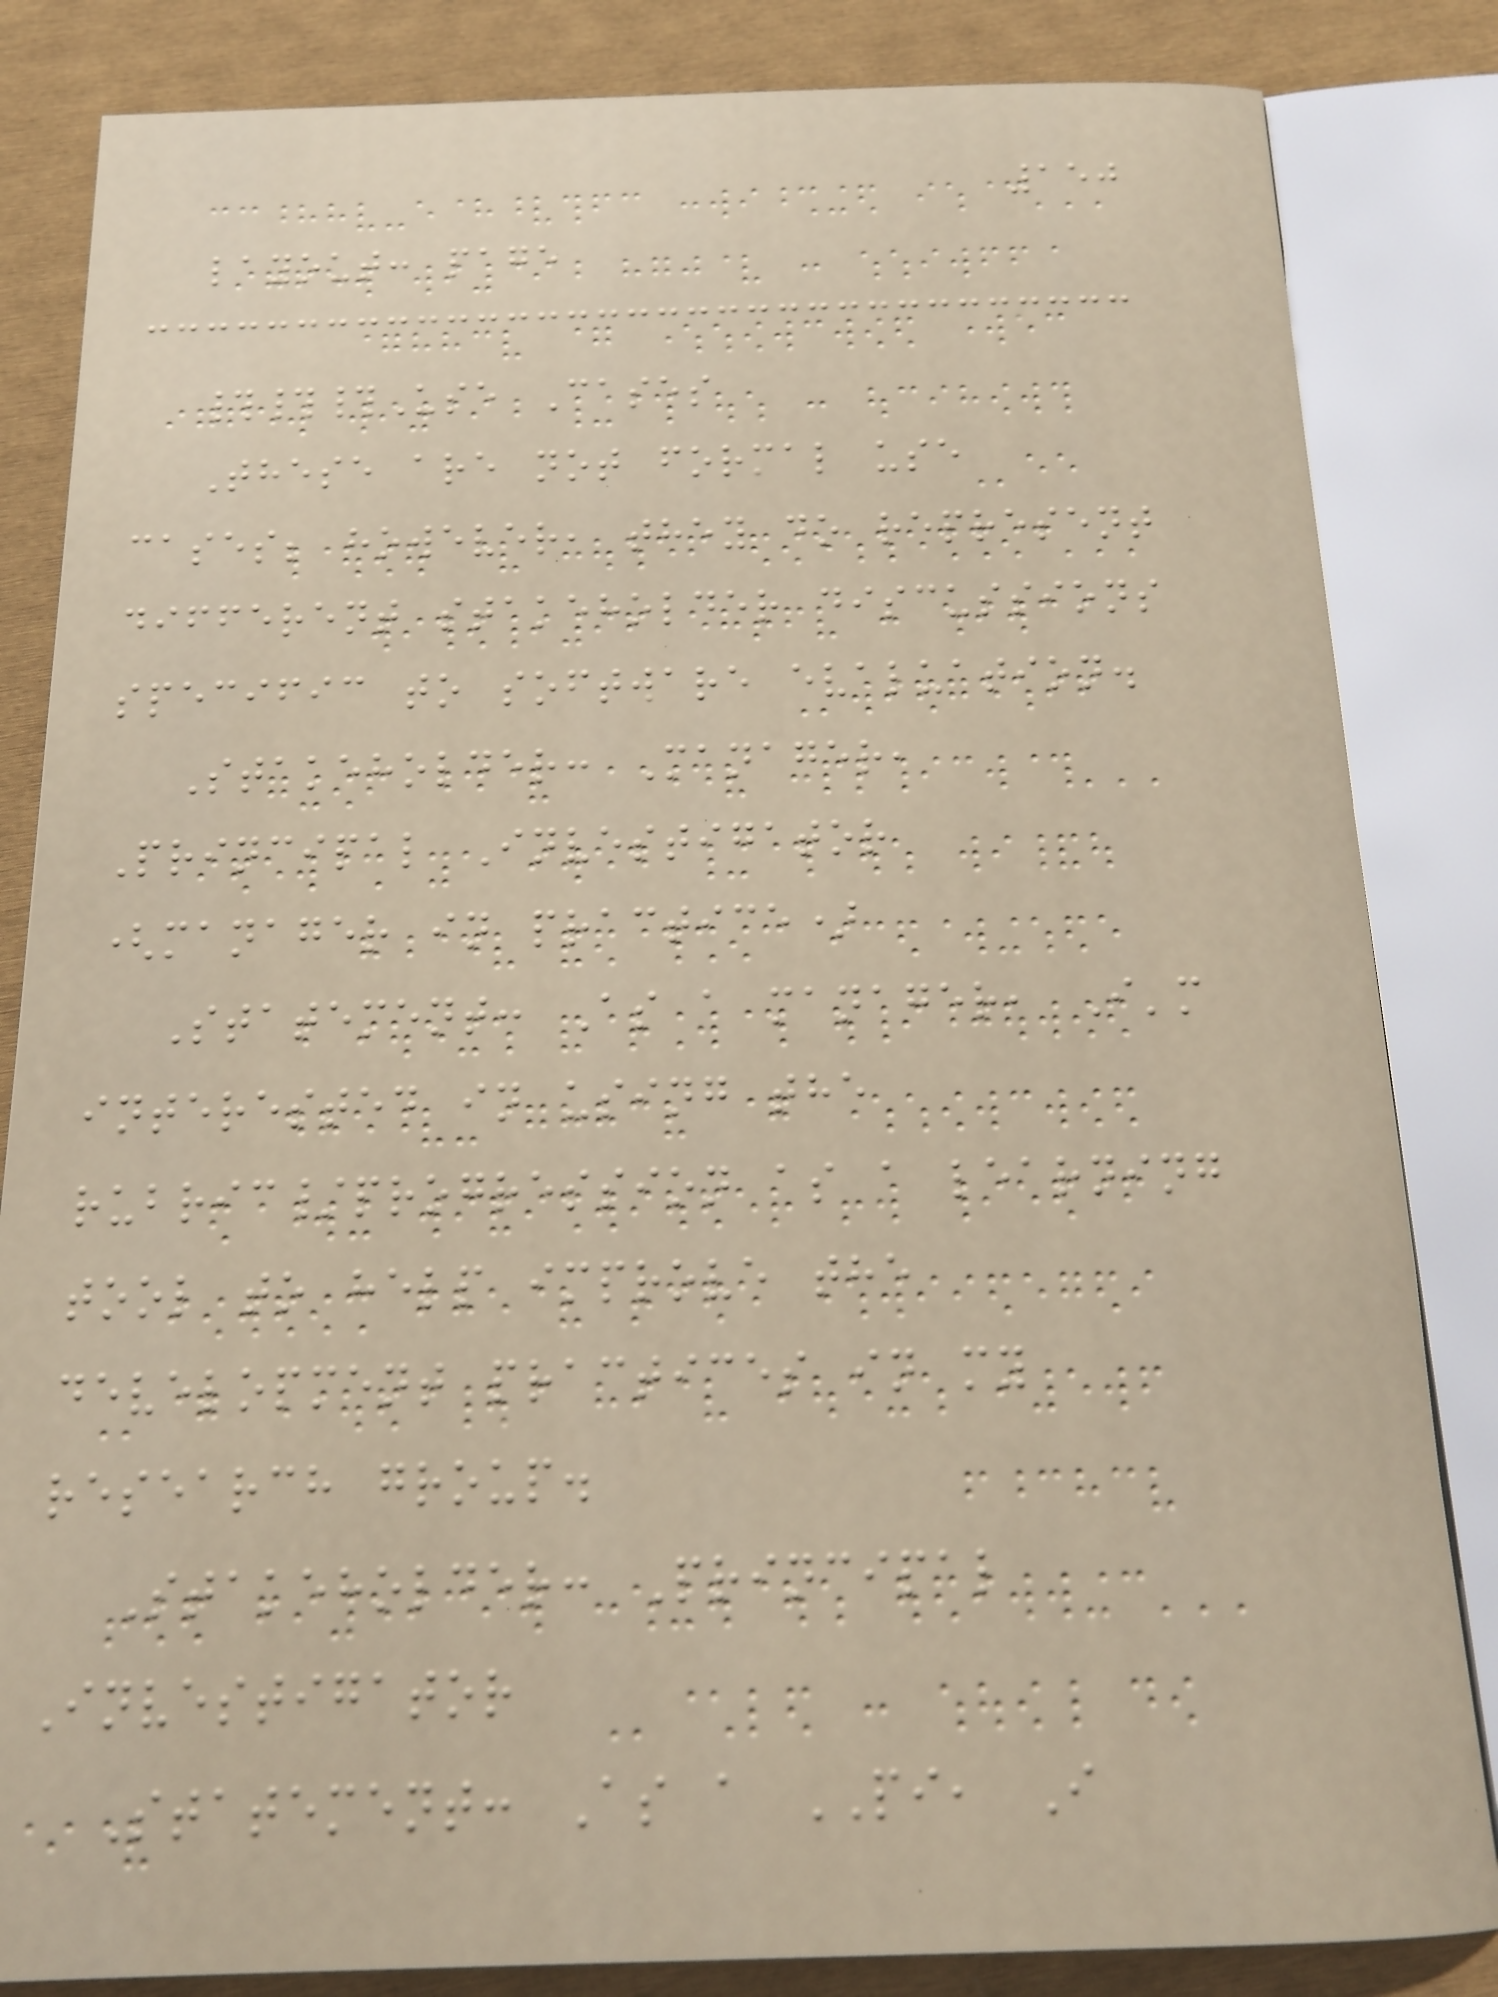150
layout: page
###Use Cases
These are not formal use
cases; however, they do represent
different stakeholder discussions
specific to software evaluation.
Stakeholder: Manager,
Principal Investigator
(manager in practice)
Statement: As a manager, I'm
interested in using the
rubric/progression as a learning
tool to help improve the
development practices in my
research group.
Stakeholder: Principal
Investigator
Statement: As a PI, I
